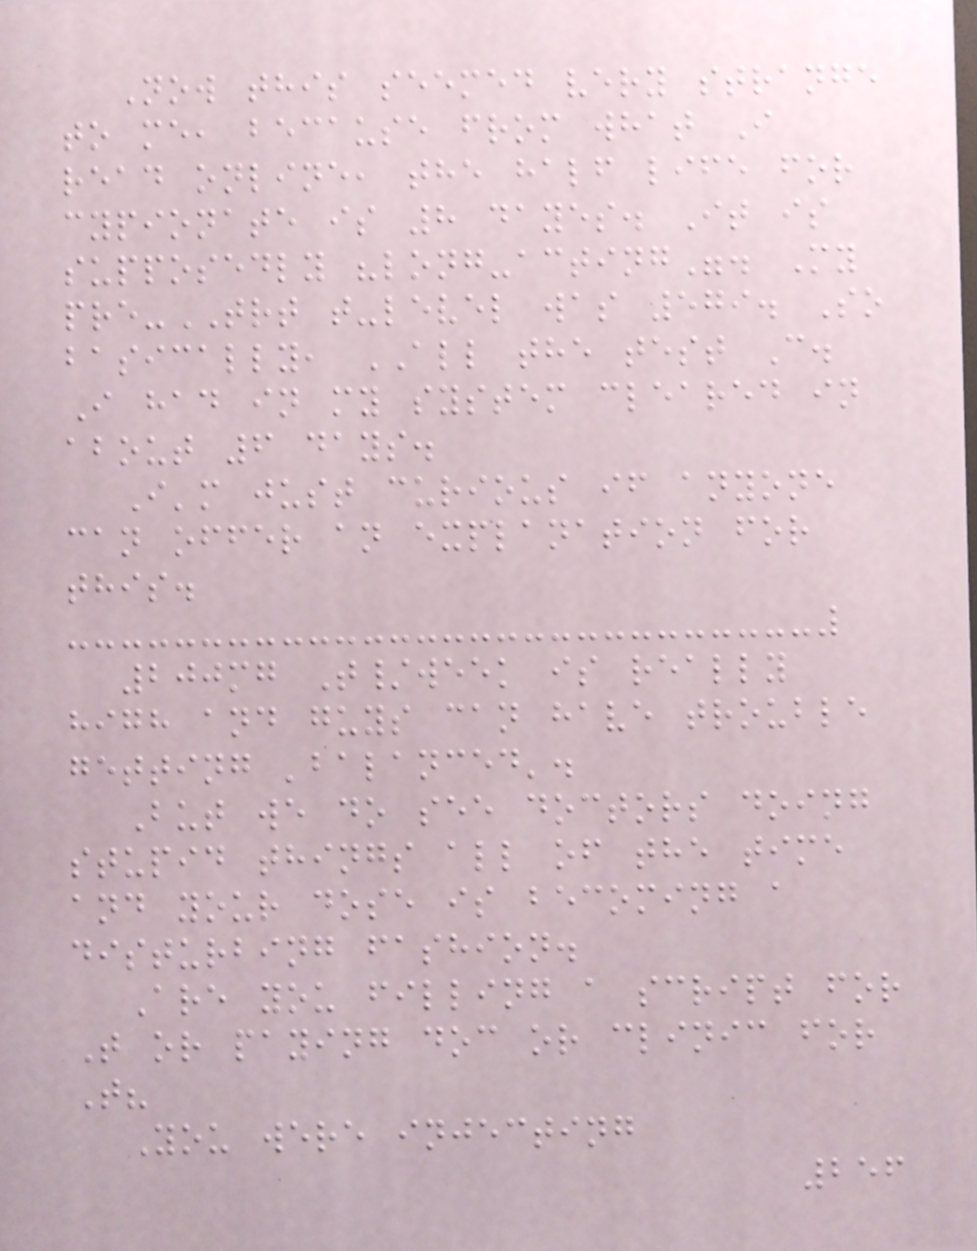Now this seemed very strange
to me, because from what I
read online, the half life for
cypionate is 8 dayes. It is
supposedly "long-acting". My
pre-TRT t-level was 579. So
basically, ALL the test C.
I had in my system cleared in
about 6 days.
I'm just curious if anyone
can offer an explanation for
this.
200mg T/week is really
high and guys can have trouble
getting 'balanced'.
But we do see doctors doing
stupid things all of the time
and your dose is becoming a
disturbing fashion.
Are you filling a script for
T or paying doc or clinic for
T?
You were injecting
256
